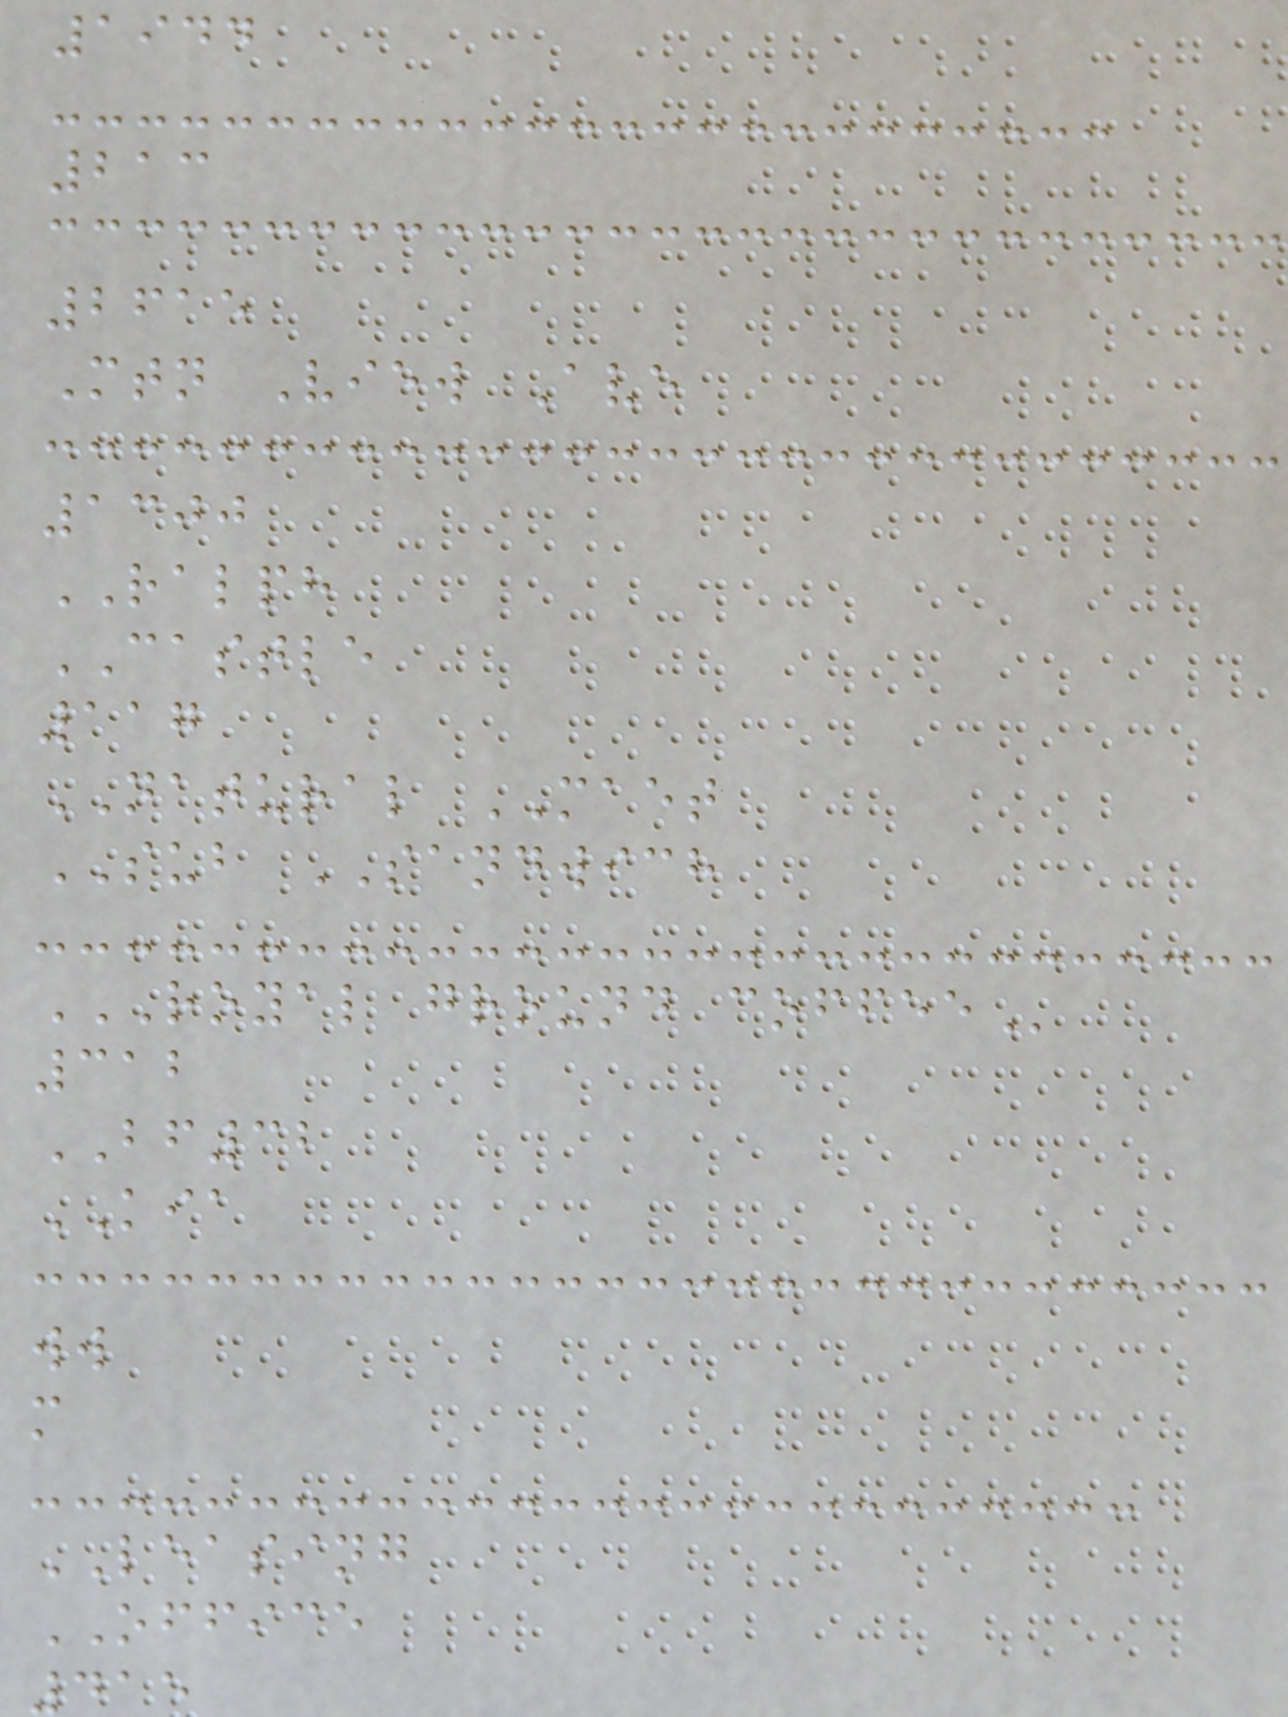1944
213
2615
Mtn View Ave
1300
RALPH
CASTLE
117
NATURAL MAET
SUB SANDWICH
ROYAL GROUND COFFEE
312
BF32
KIA
ww
m
LEASING
OFFICE
415
